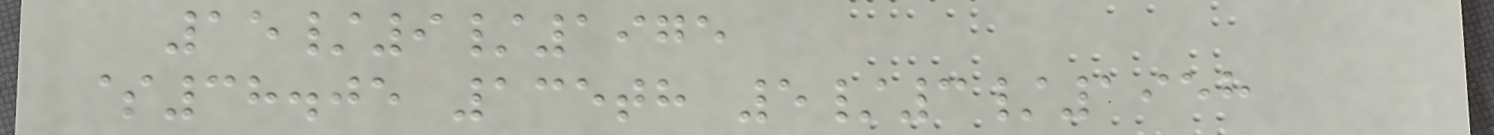15/9/1975
$38.05 135th 5/3/1958
